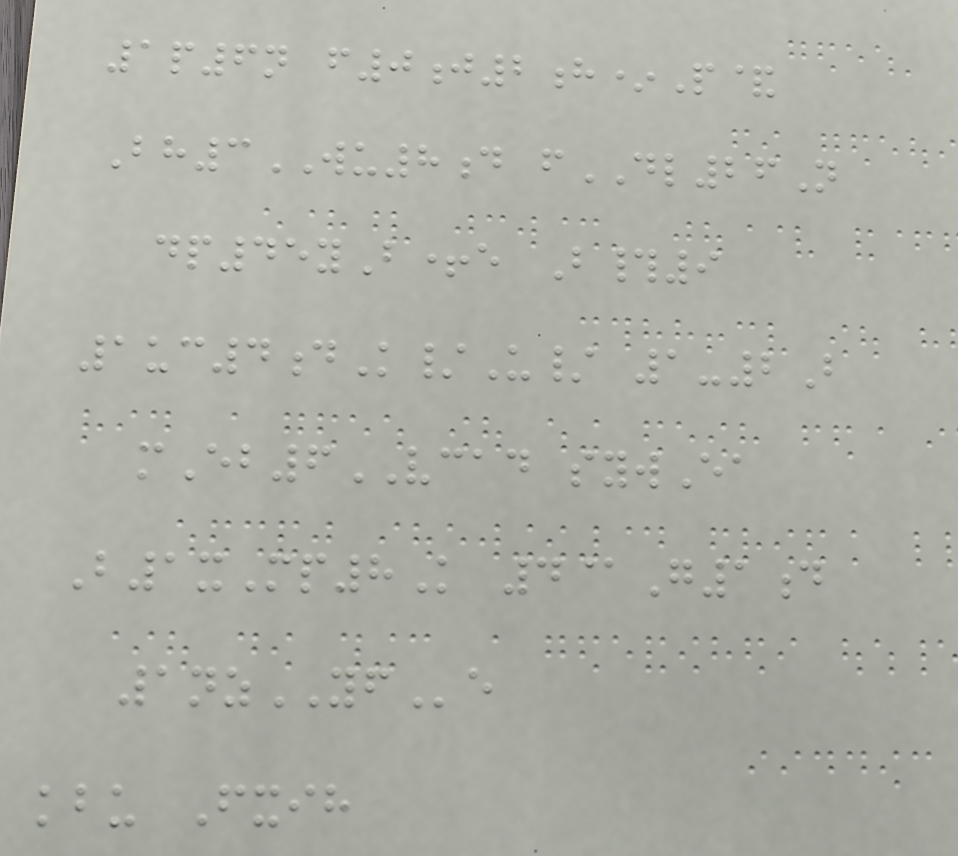1p6n f0j2h*P&
Bh3WU8d fDL26N
dp45yB+e B#9
1uc4dK/U/ 1-2B
mEb6VCAD sywEa
B1xMp8K 4@G1d
1nzYFe
kbu Fxih
